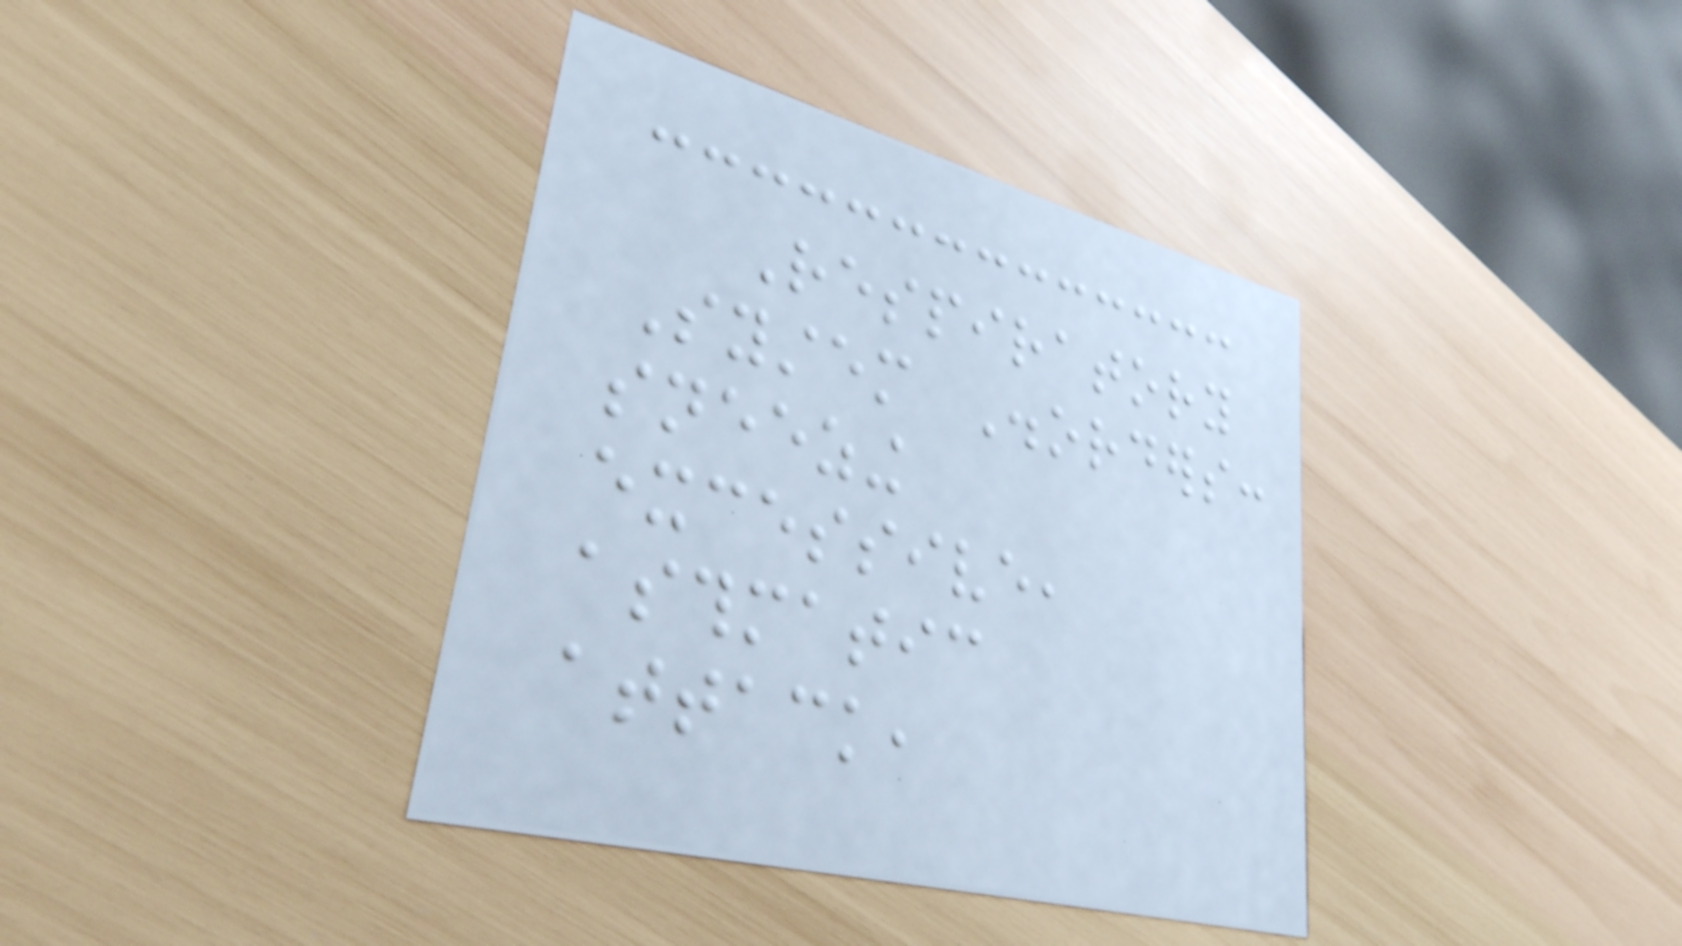Respiratory
System Disorders:
sneezing
excessive,
asthmatic
attack,
